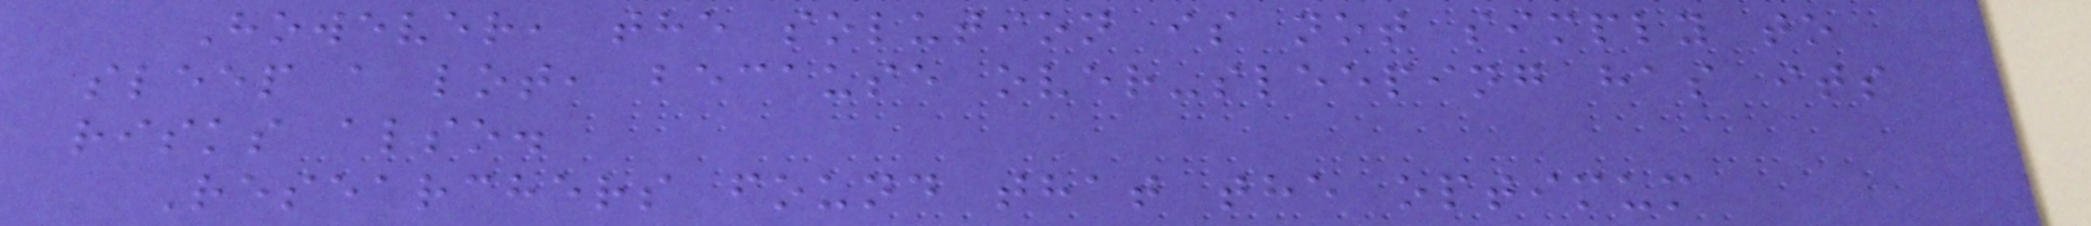However, the solution is not simply to
sleep a lot, because over-sleeping has its
risks also.
Researchers found that the optimum
